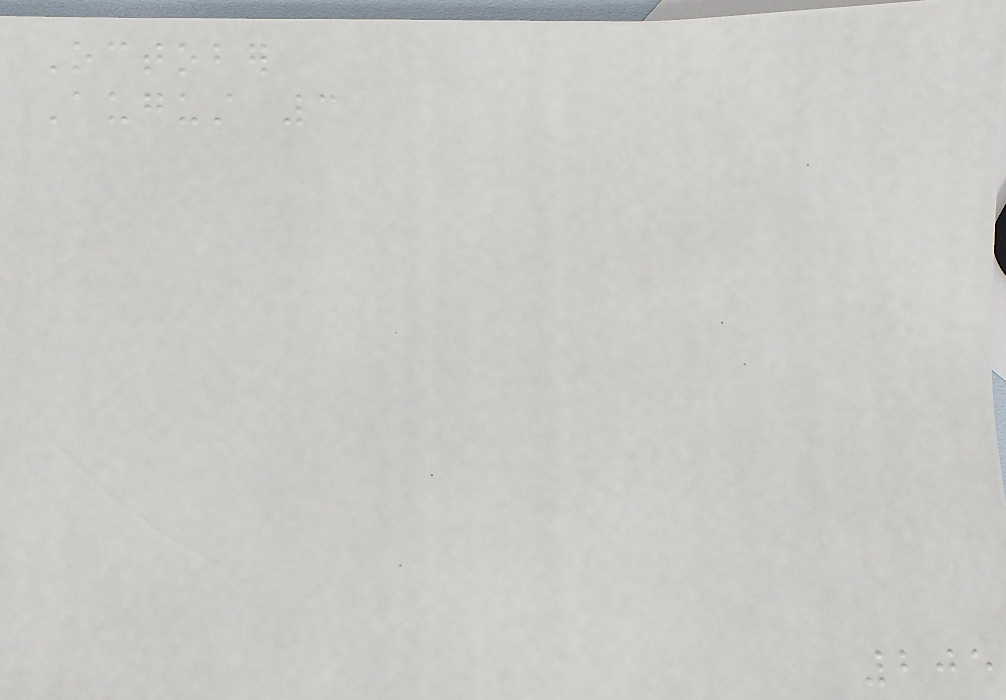October
August 3
205
